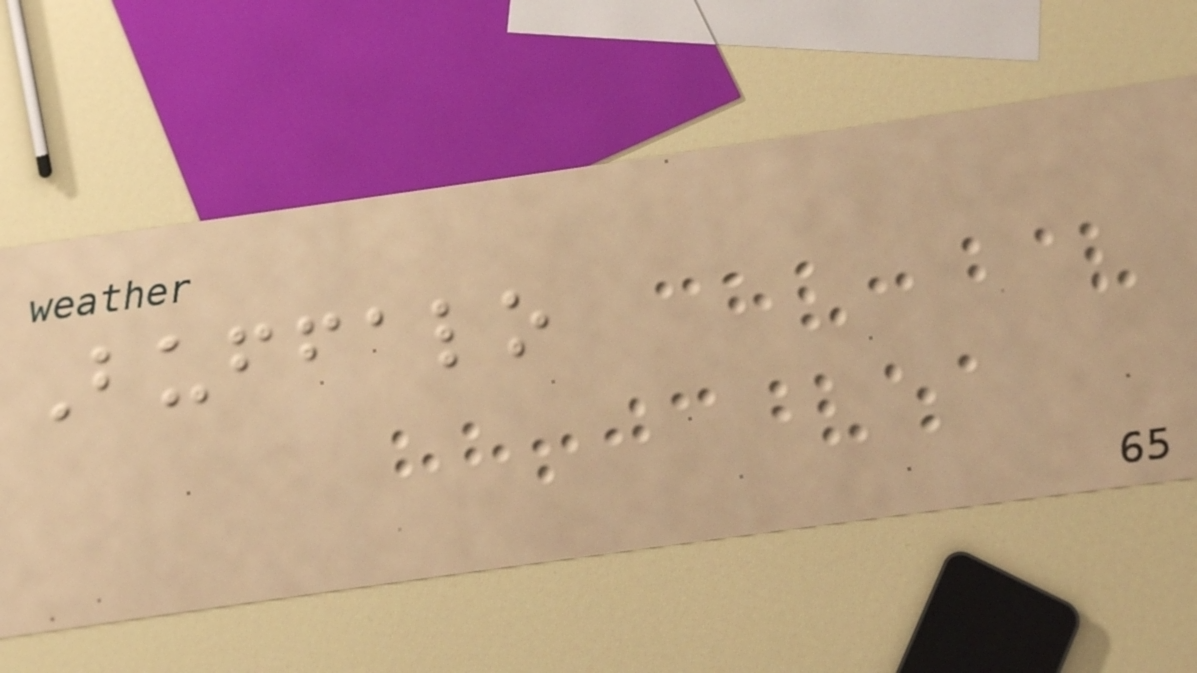Buffalo
